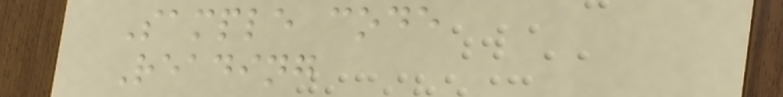Sample code
Reading
